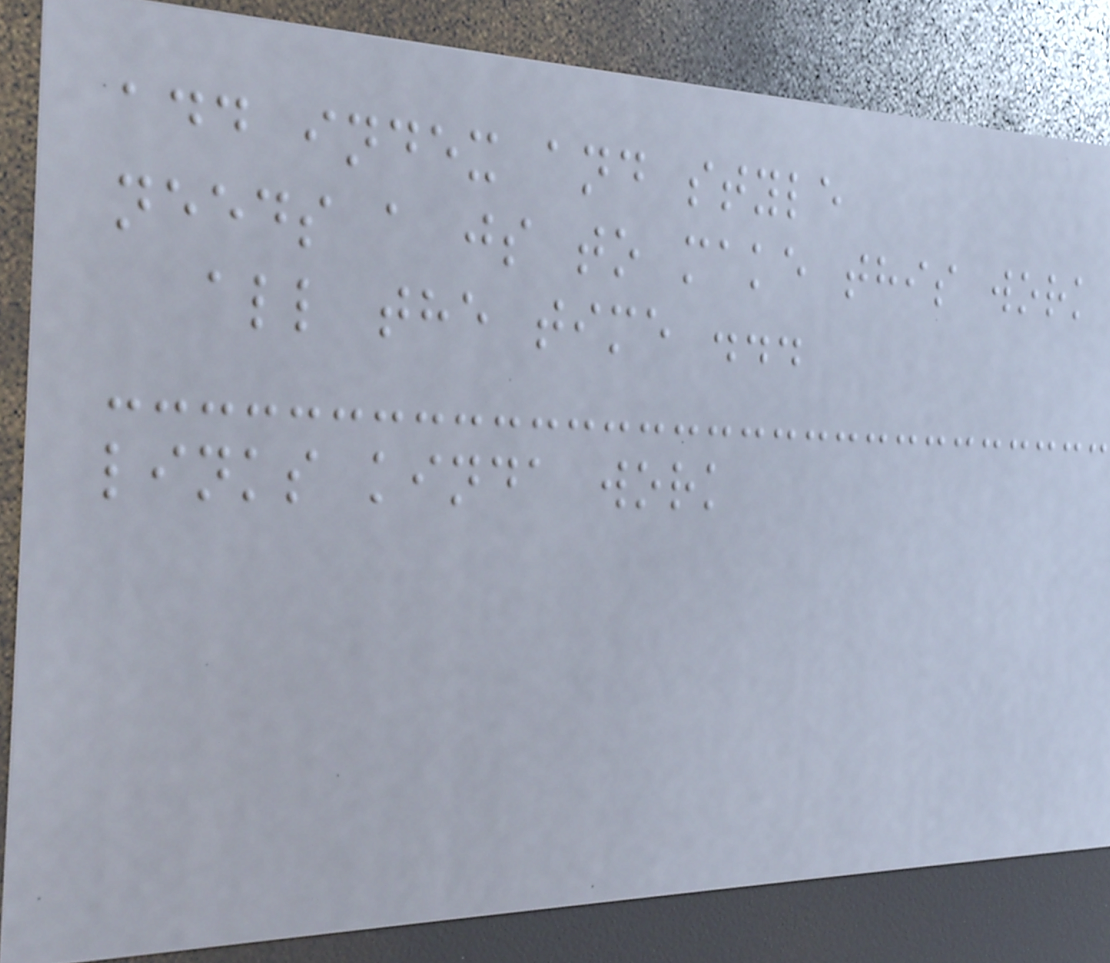add index and style
needs a js to make this work
all the time ...
links kinda work
